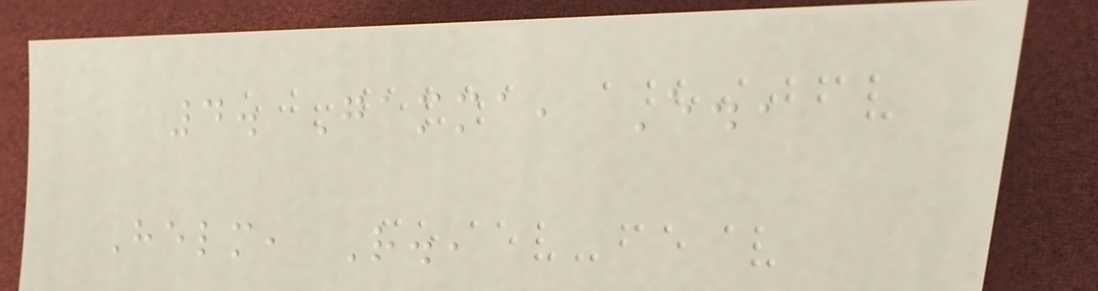4. Gamma, E.,
Helm, R.,
